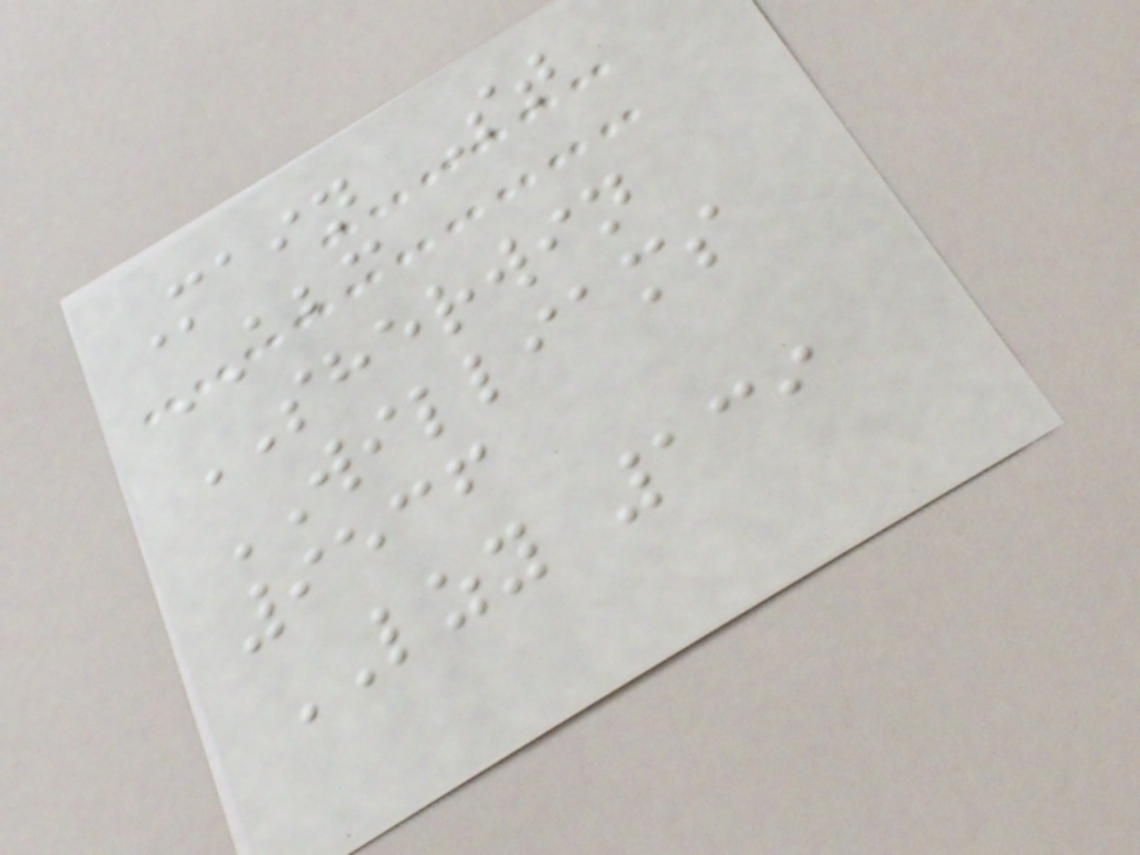Main St
ABC
SHERWIN
WILLIAMS
9536
LZY 139
